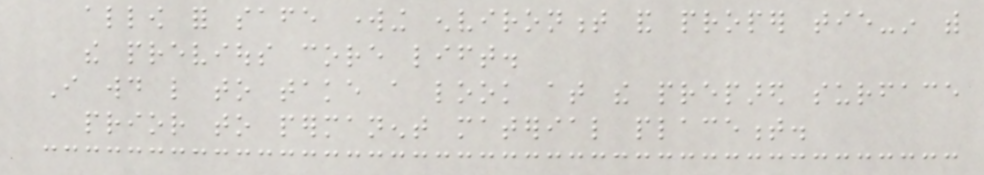allow for safe working environment and proper tie-in with
the previous core lift.
I would like to take a look at the prepared surface
prior to permanent material placement.
